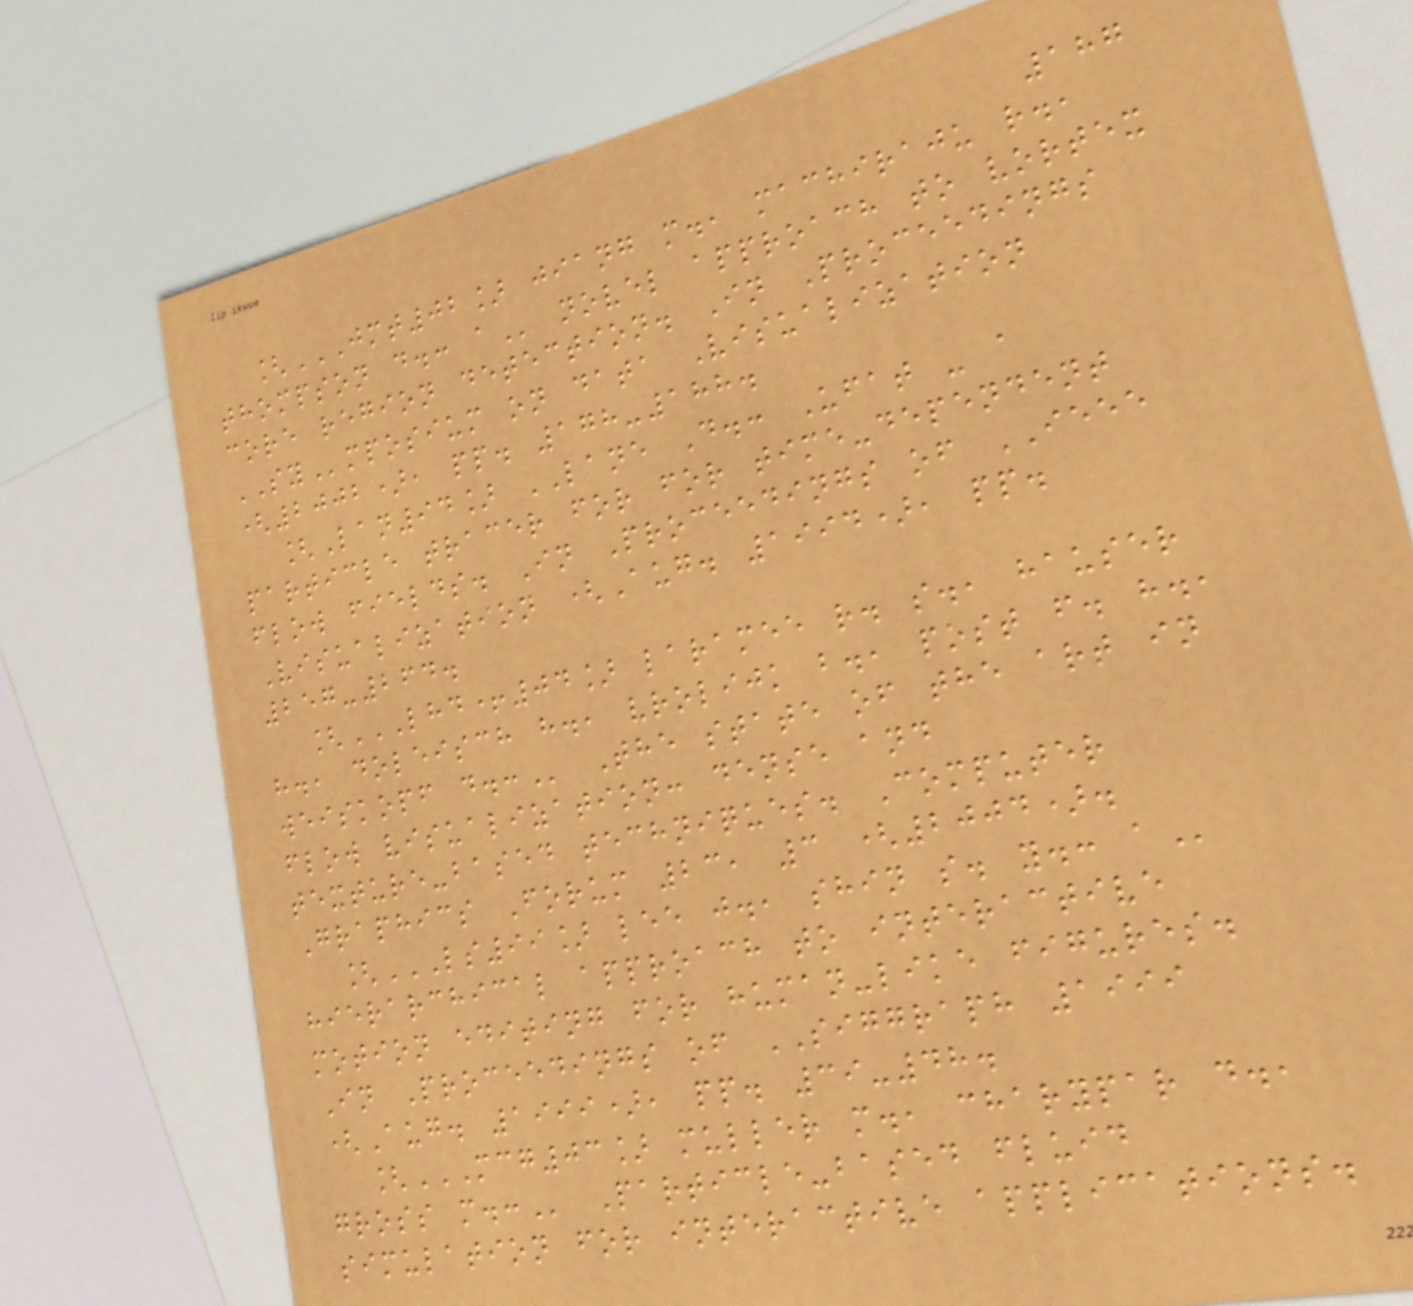187
[JMT02] JIANG M., MACHIRAJU R.,
THOMPSON D.: A novel approach to vortex
core region detection. In Proceedings
SYmposium on data Visualization
(2002), pp. 178-188.
[Lan94] LANE D.: Ufat - a
particle tracer for for time-dependent
flow fields. In Proceedings of IEEE
Visualization (Aug. 1994), pp.
257-264.
[LHD+04] LARAMEE R. S., HAUSER
H., DOLEISCH H., VROLIJK B., POST F. H.,
WEISKOPF D.: The state of the art in
flow visualization: dense and
texture-based techniques. Computer
Graphics Forum 23, 3 (2004).
[LS99] LEE J., SHIN S. Y.: A
hierarchical approach to interactive
motion editing for human-like figures.
In Proceedings of SIGGRAPH 1999
(Aug. 1999), pp. 39-48.
[MCG03] MULLER M., CHARYPAR D.,
GROSS M.: Particle-based fluid
simulation for interactive applications.
